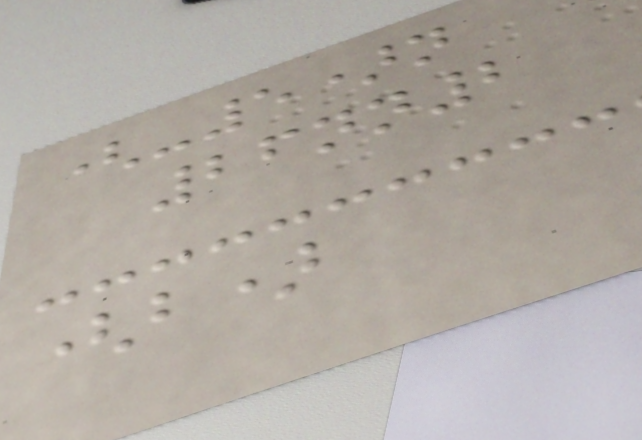(-5)n
26nn2
(b)
